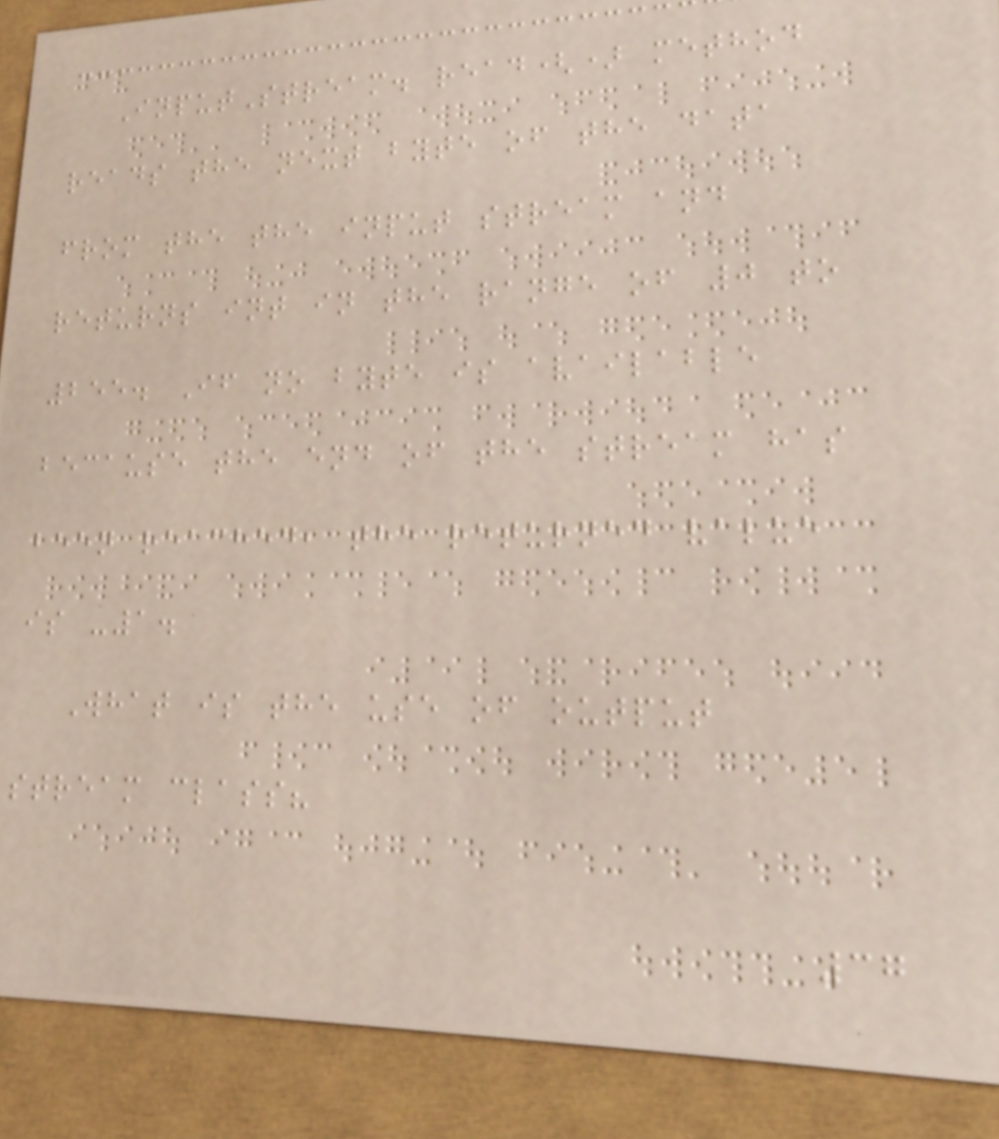InputStream. read() method
reads the next byte of the data
from the the input stream and
returns int in the range of 0 to
255. If no byte is available
because the end of the stream has
been reached, the returned value
is -1.
What is the use of output
stream class?
37
